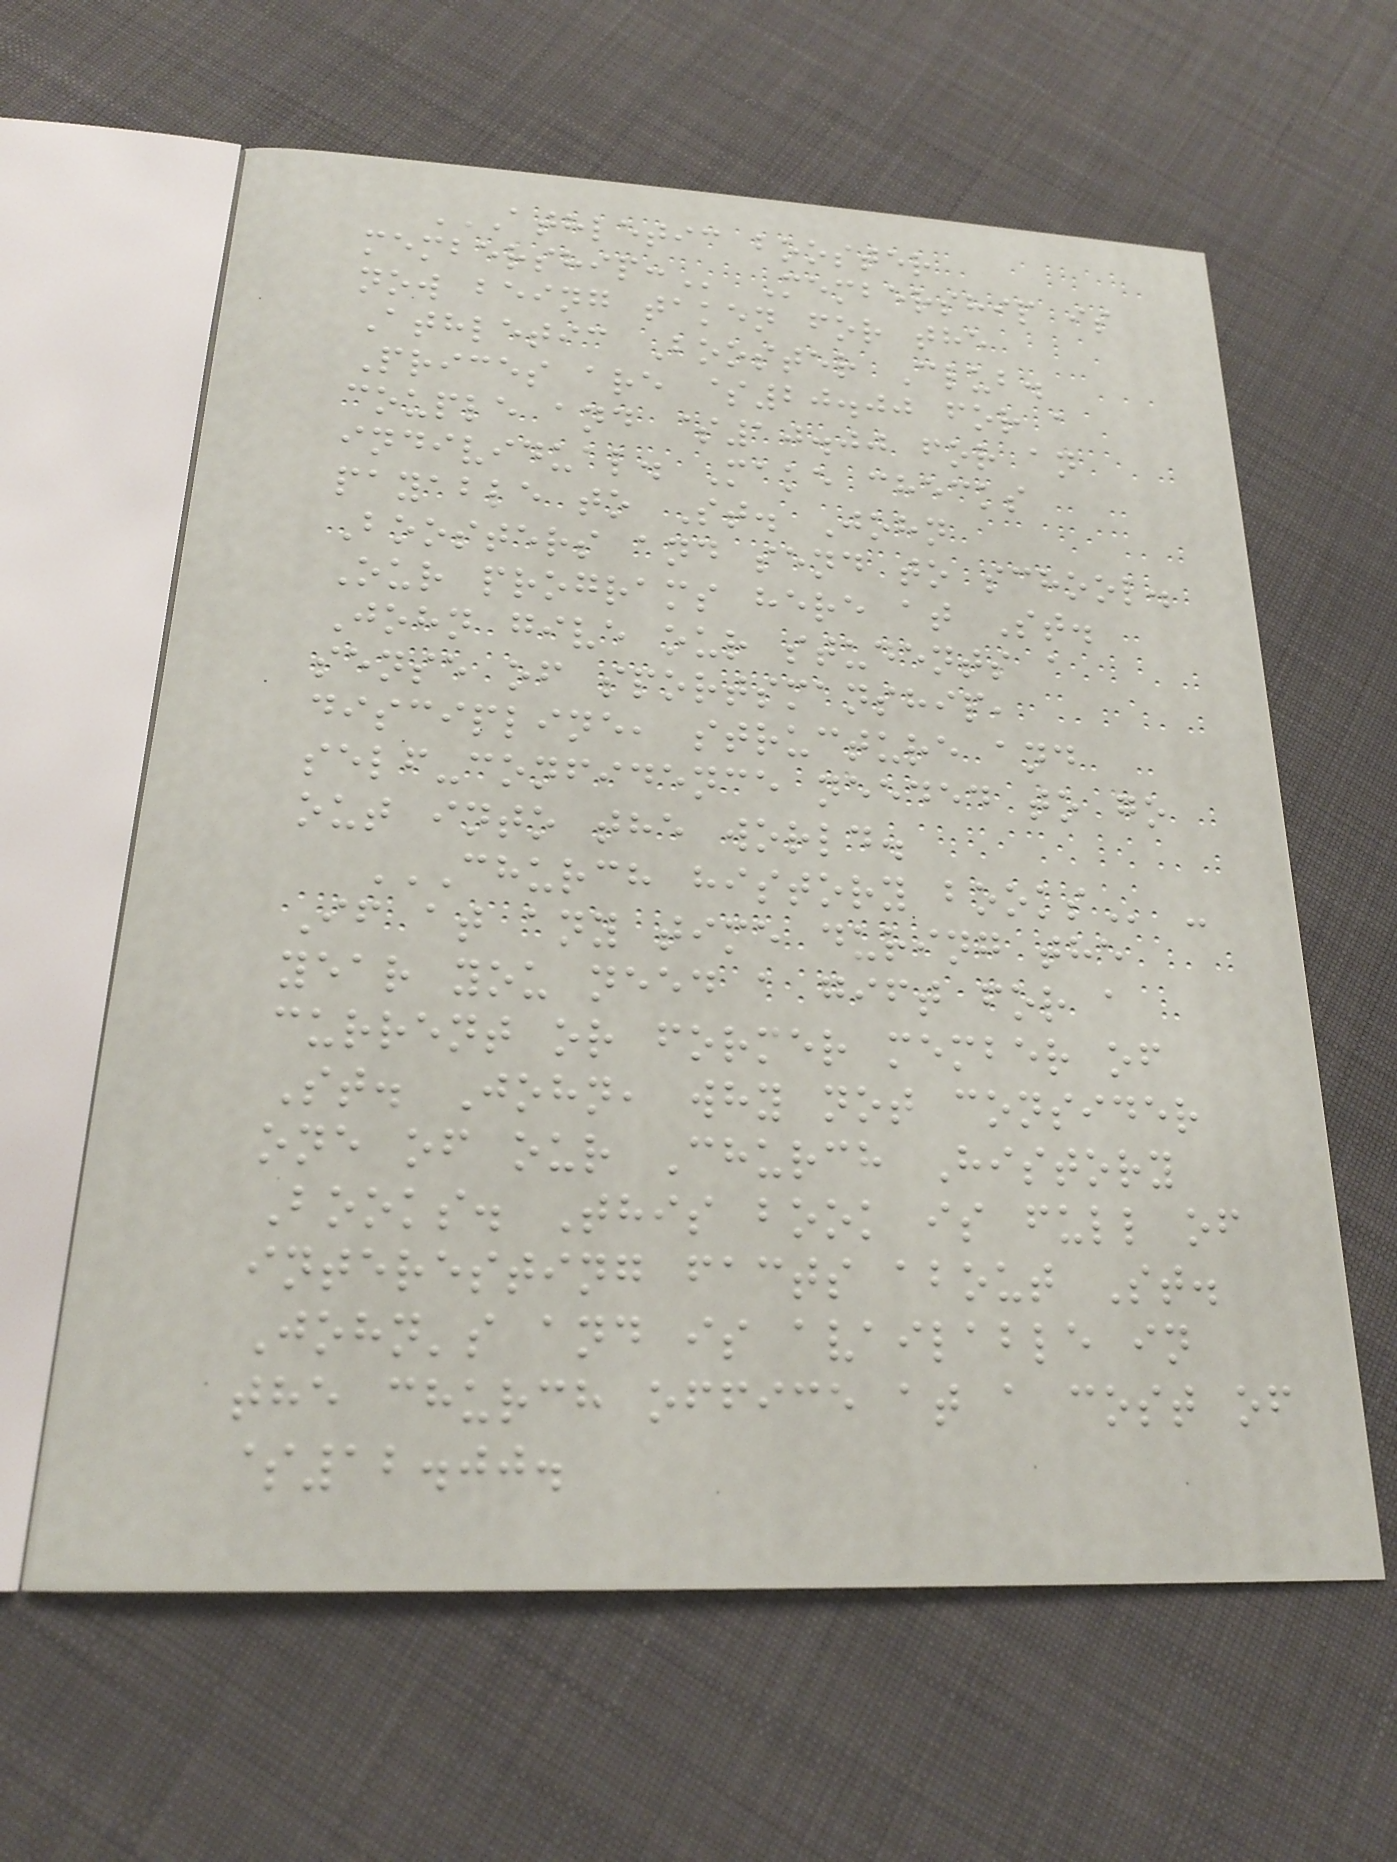ATHLETIC BOOSTER
MEMBERSHIP: Membership is
now being taken for the
Athletic Booster Club.
Prices are $20.00 for a
couple and $10.00 for an
individual. Make checks
payable to St. John
Boosters and send to school.
Our programs here at St.
John give our students a
sense of sportsmanship,
discipline, structure and
self-confidence needed to go
out into the world.
CHURCH HISTORY BOOKS -
If at any time during the
year you need a gift for a
current or former member of
St. John, why not consider
one of our Church History
Books. This book is full of
interesting facts about St.
John's and is available in
the church office at a cost of
$12.00.
